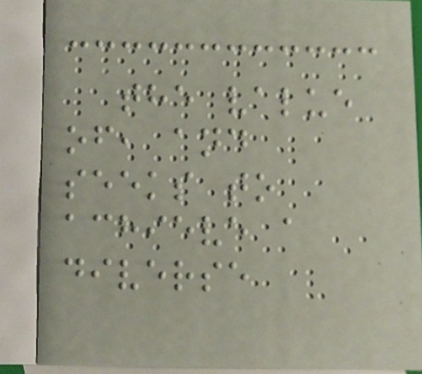the value
of, and
seeks to
achieve a
diverse
